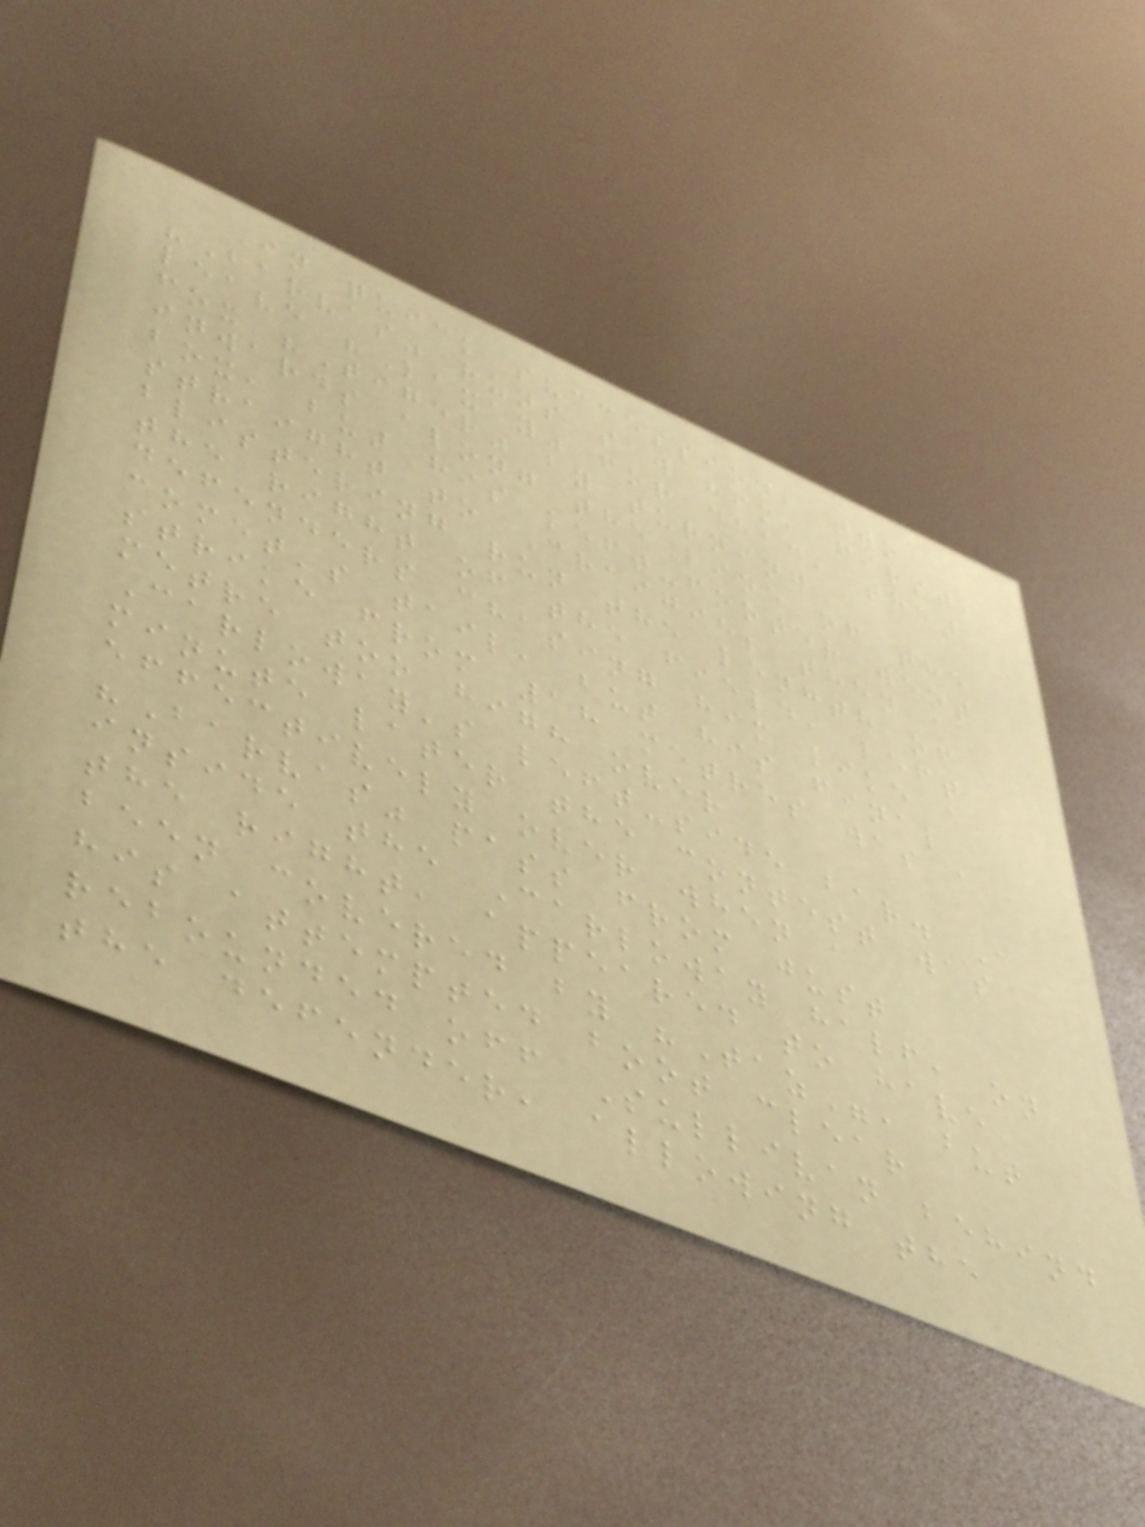In quick succession, two
"Barvas" runs saw him, first,
leave "Laxay" for dead, then
fox "Tiger" by turning
inwards along the line of the
box, but his left-footer went
straight to Craigie; then a
blistering run the length of
the right of the field, left
defenders chasing him like a
comet's tail, but his final
strike from 18 metres was a
metre too high over
Carloway's left-side bar. A
minute later the contest was
effectively over when a
"Barvas" pass from just
inside the Carloway half, on
the right, appeared to have
been covered by "Taz", but
his attempted boot clear
rebounded off Sullivan behind
the defender, allowing the
